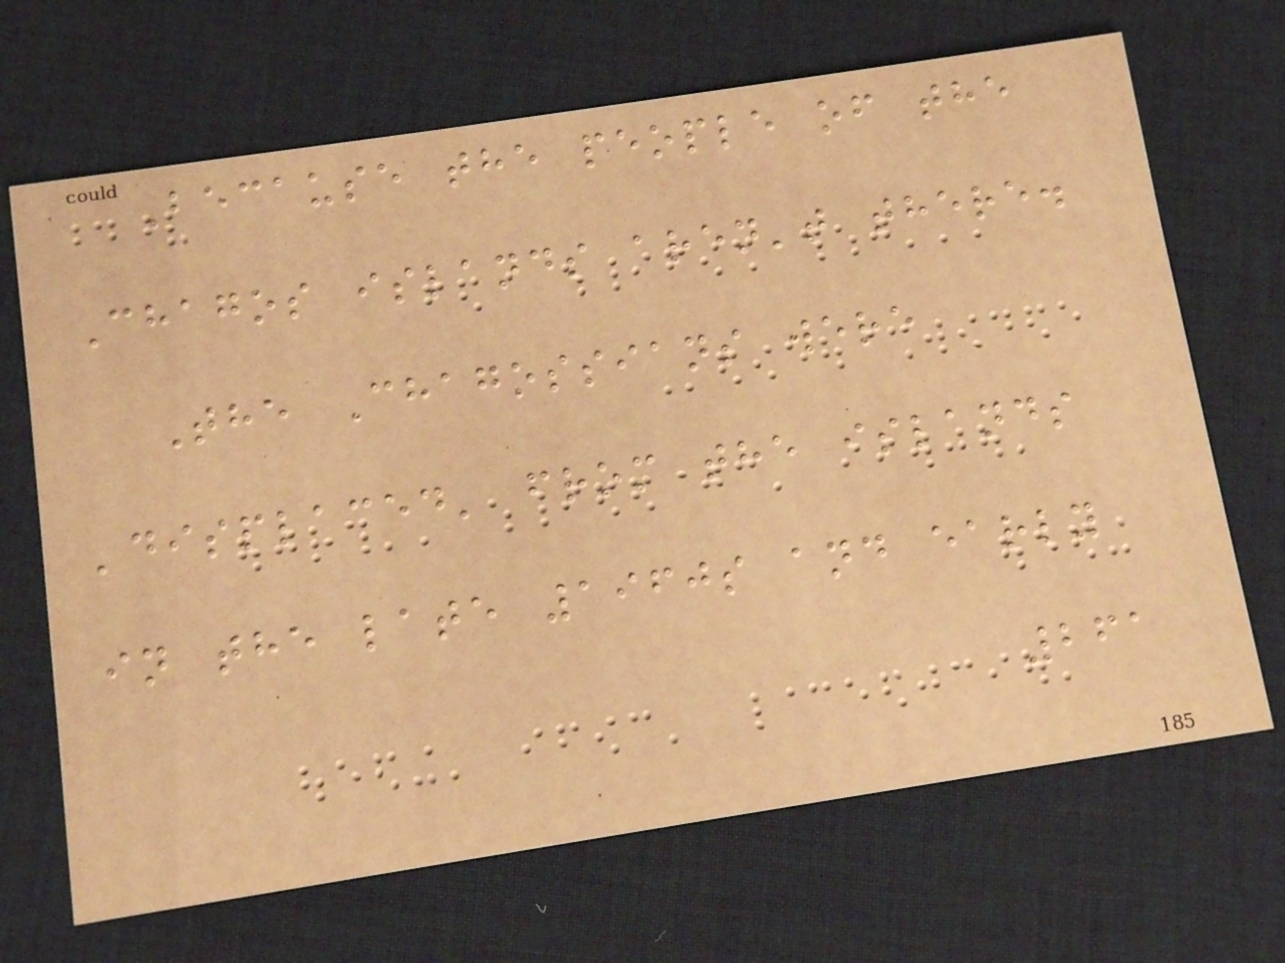Because the people of the
Chagos islands aren't there.
The Chagossians were
'displaced' from the islands
in the late 1960s and early
261
